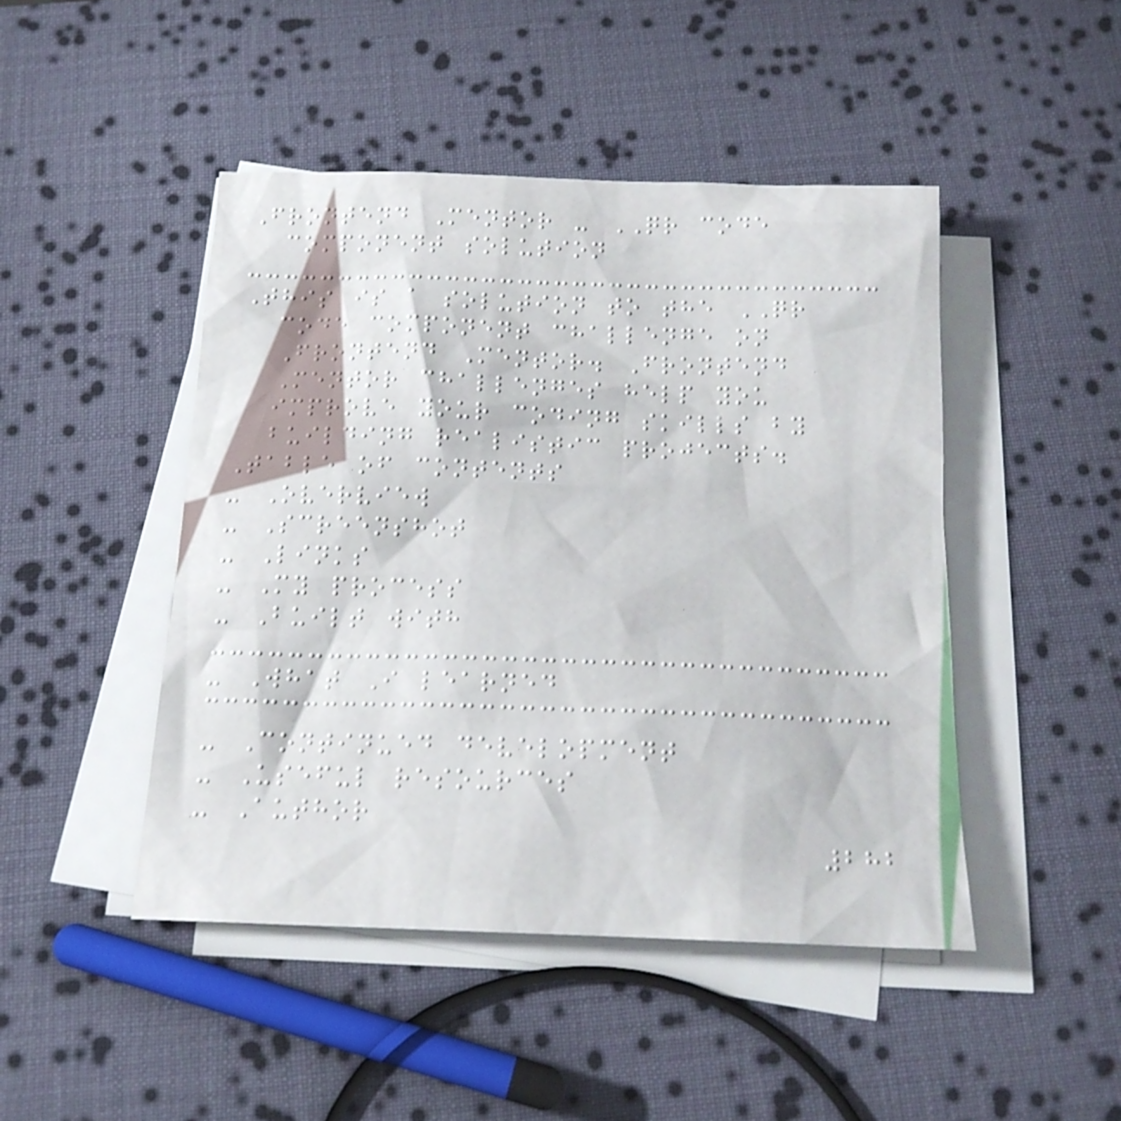Frontend Mentor - QR code
component solution
This is a solution to the QR
code component challenge on
Frontend Mentor. Frontend
Mentor challenges help you
improve your coding skills by
building realistic projects.
Table of contents
- Overview
- Screenshot
- Links
- My process
- Built with
- What I learned
- Continued development
- Useful resources
- Author
282
